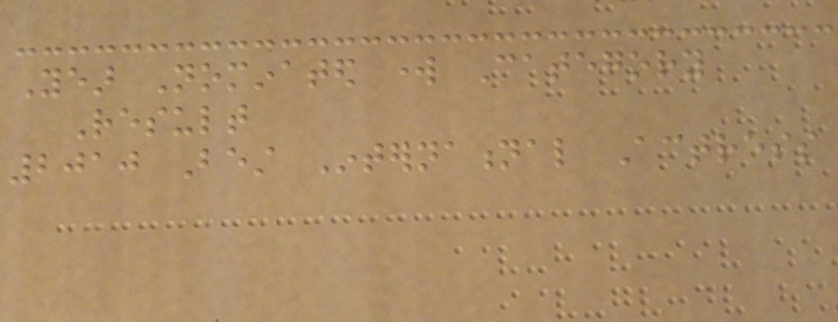Year Nominated work Category
Result
2010 Best International Actress
